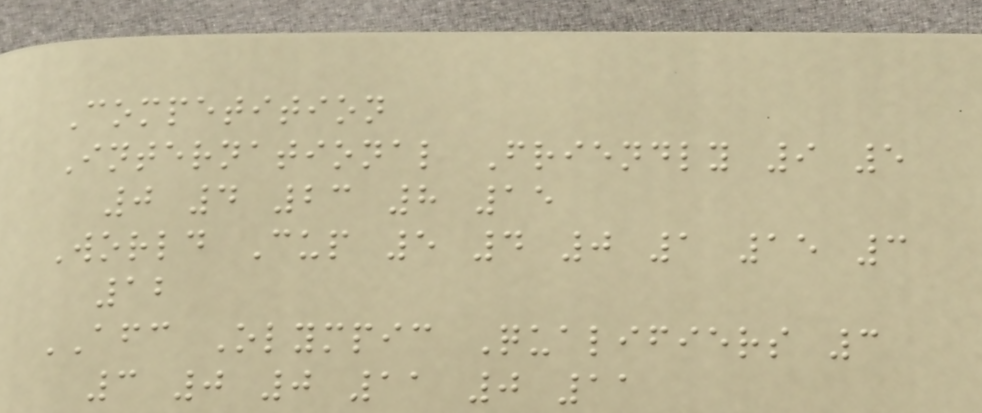Competition
International Friendly 9 5
0 4 23 8 15
World Cup 5 4 0 1 15 3
12
AFC Olympic Qualifiers 3
3 0 0 11 0 11
